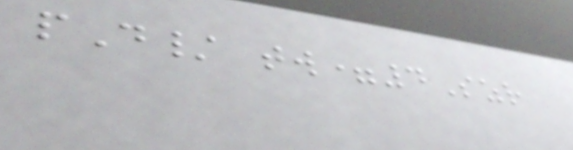pD/ tw=4Szr
